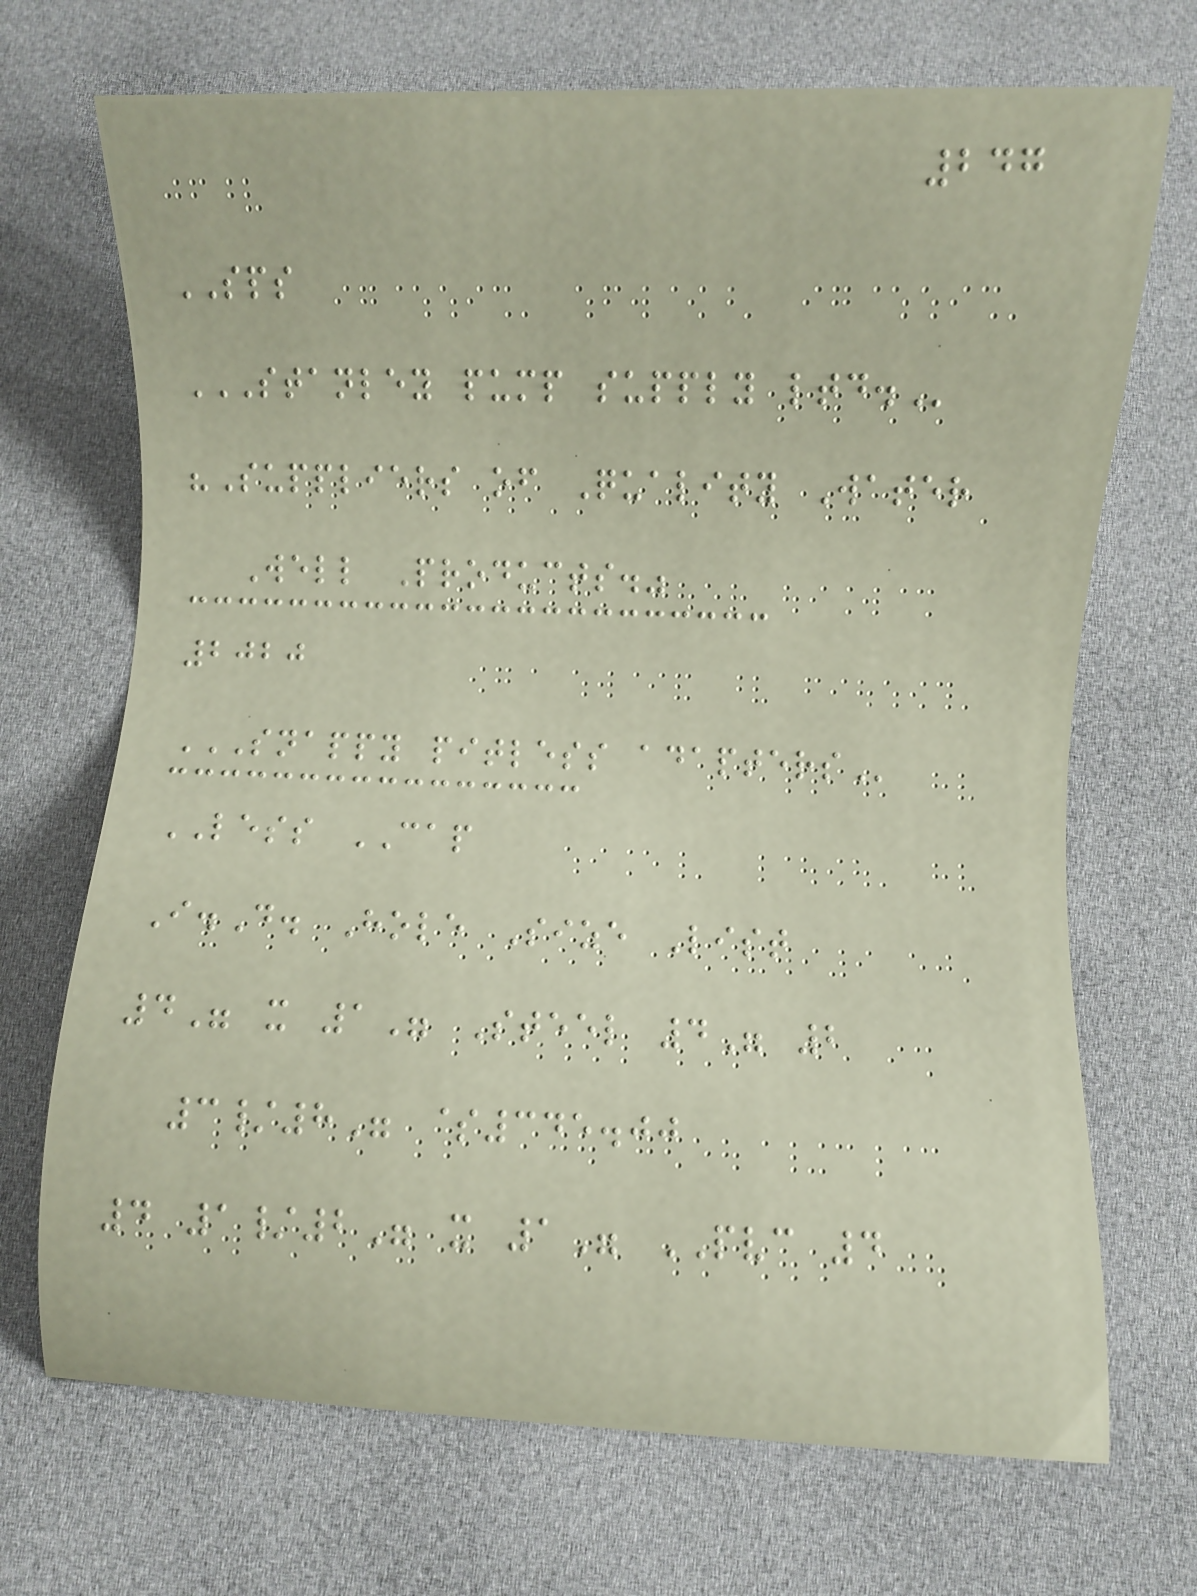247
SPS
STANLEY PUMP SUPPLY LTD.
"Suppliers of Quality Water
Well Products."
2020
SNAPPY PITLESS ADAPTERS
LESS CAP
I.D. Hole Size List
4" x 1" Steel 4" 2
3/8" $345.00
4 1/2" x 1" PVC 4
